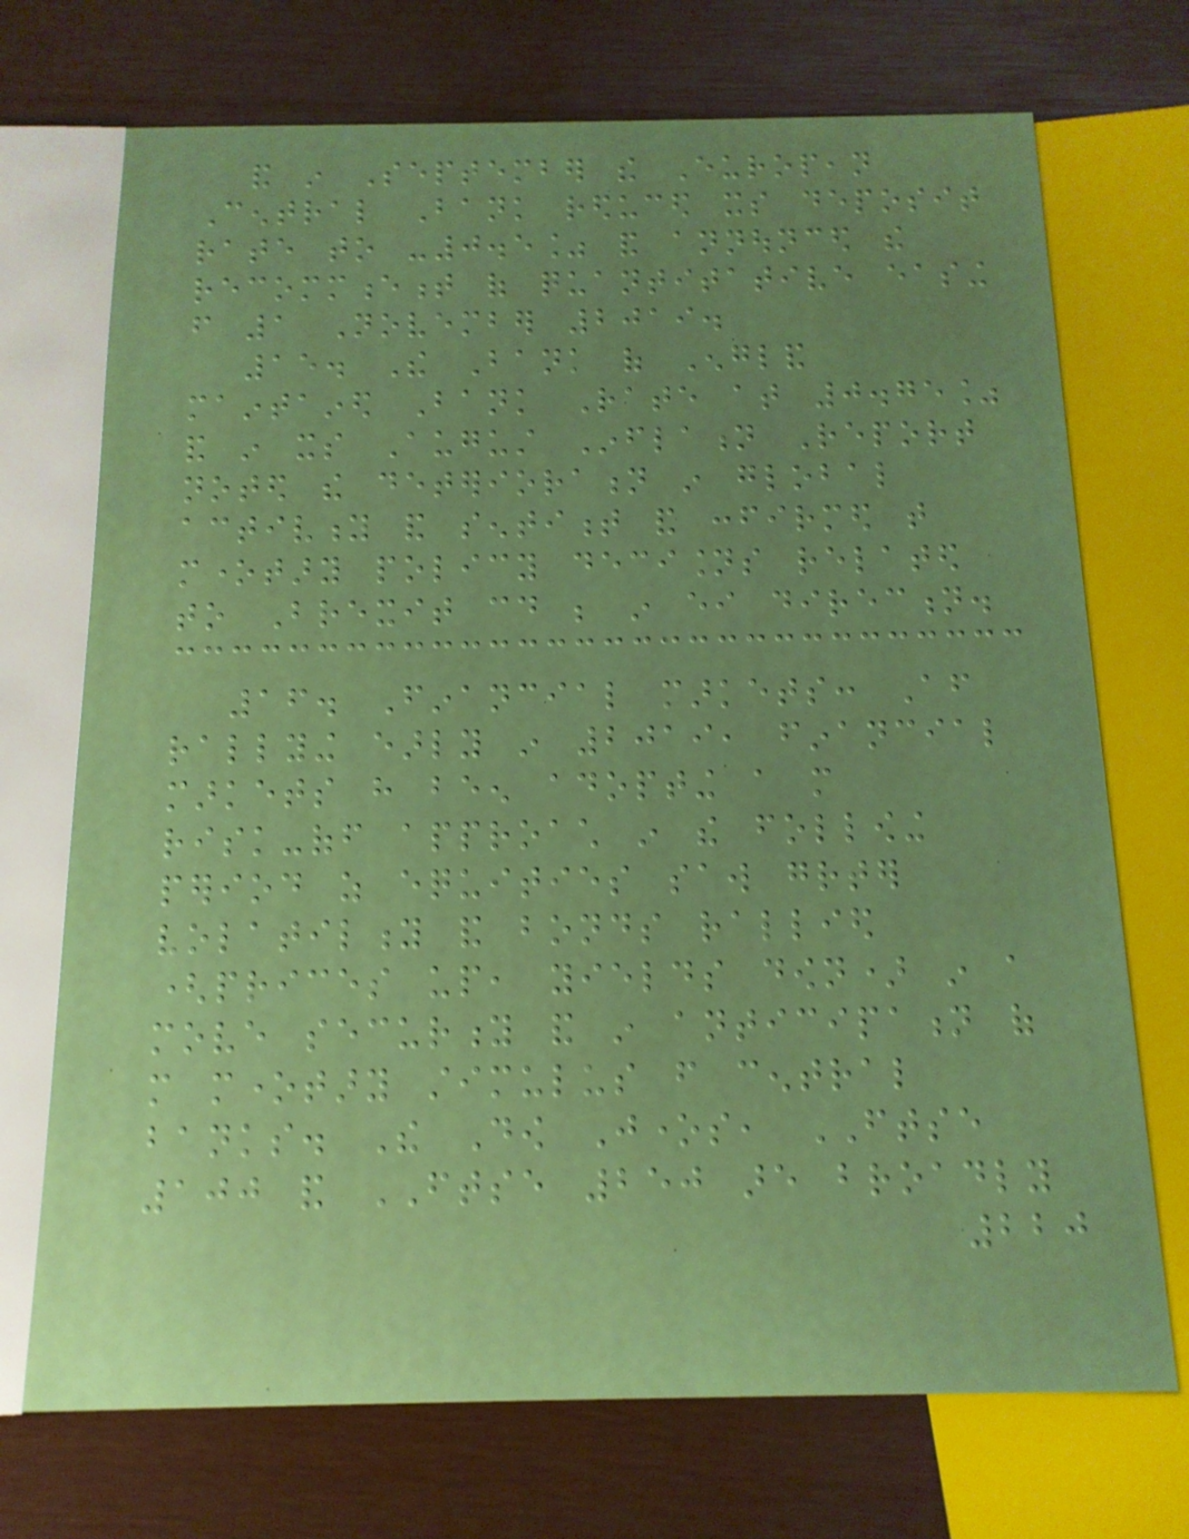and in September the European
Central Bank reduced its deposit
rate to -0.5% and announced the
recommencement of quantitative easing
from 1 November 2019.
15. The Bank of England
maintained Bank Rate at 0.75%
and in its August Inflation Report
noted the deterioration in global
activity and sentiment and confirmed that
monetary policy decisions related
to Brexit could be in either direction.
16. Financial markets: After
rallying early in 2019, financial
markets have been adopting a more
risk-off approach in the following
period as equities saw greater
volatility and bonds rallied
(prices up, yields down) in a
move security and in anticipation of
more monetary stimulus from central
banks. The Dow Jones, FTSE
100 and FTSE 250 are broadly
220
